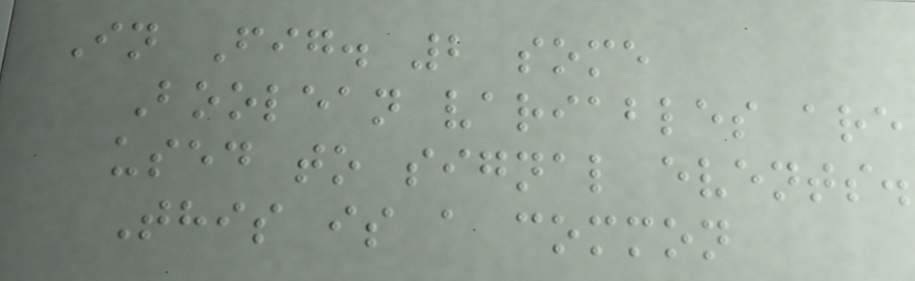In Fig. 2 some
Boolean variables are
used to signal events.
This is a common
